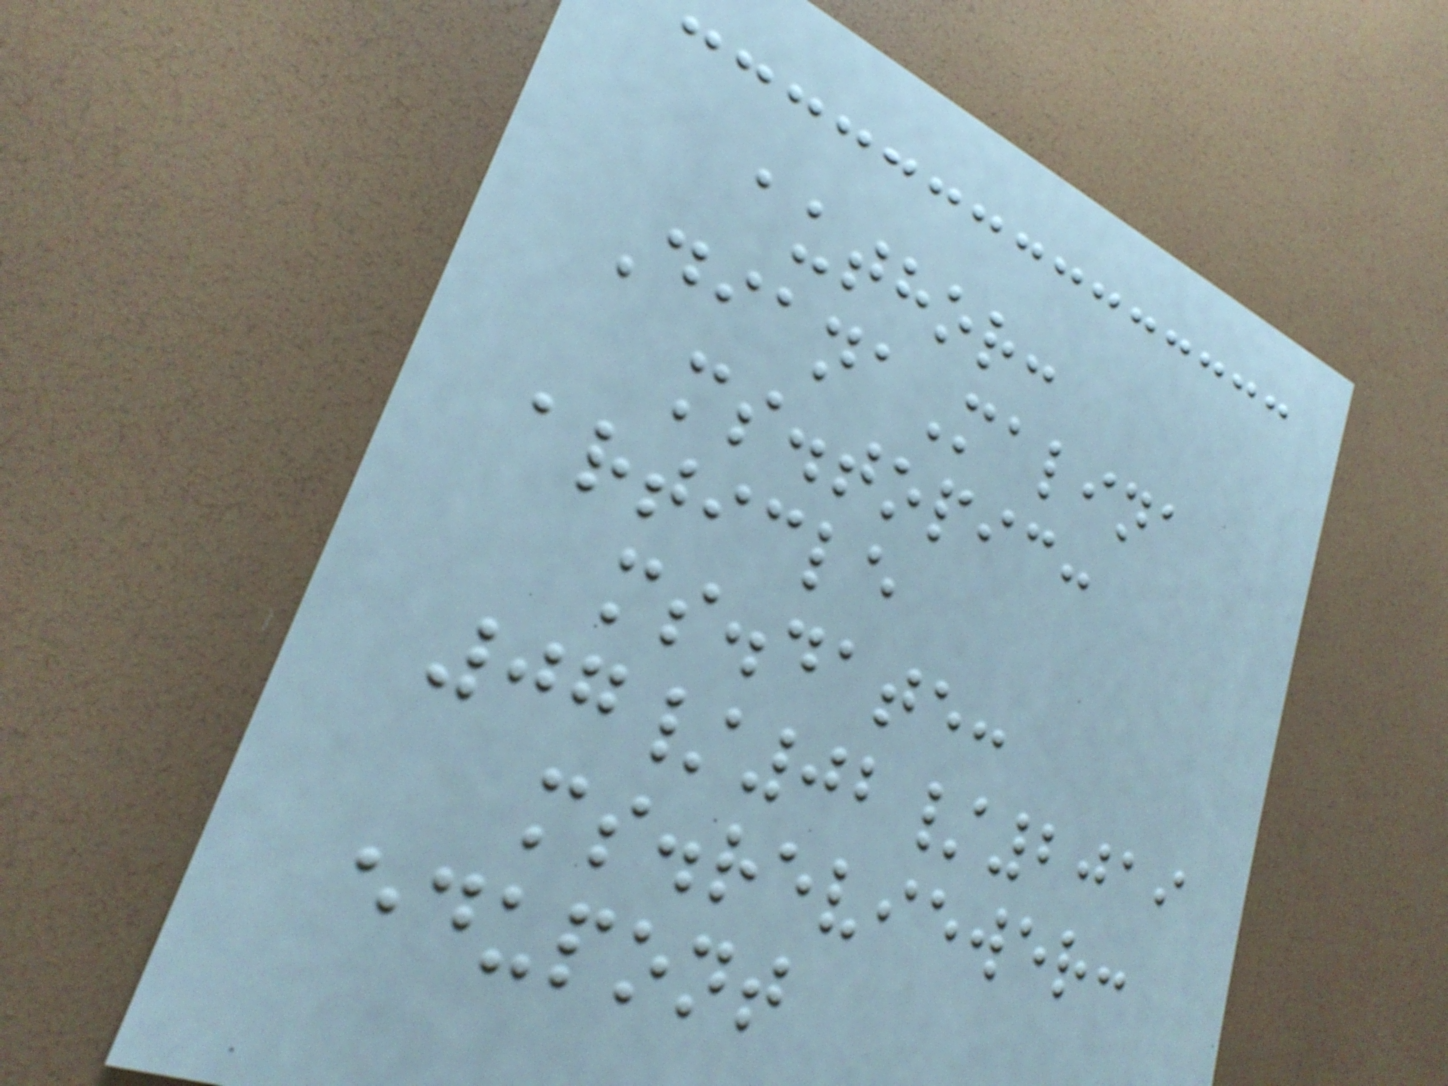author:
DianaMalina
ms.topic:
article
ms.date:
07/02/2019
ms.reviewer:
edupont
